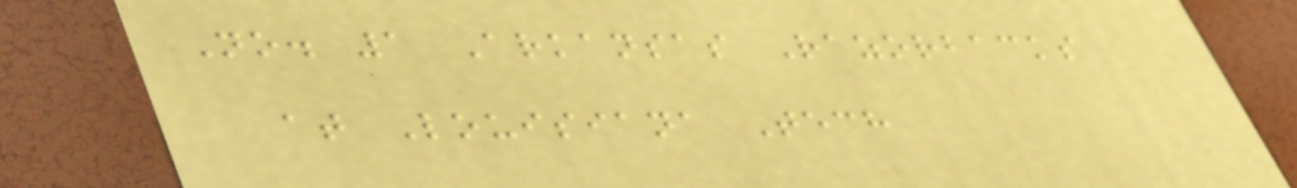No. 1 Arkansas Razorbacks
at Louisiana Tech
